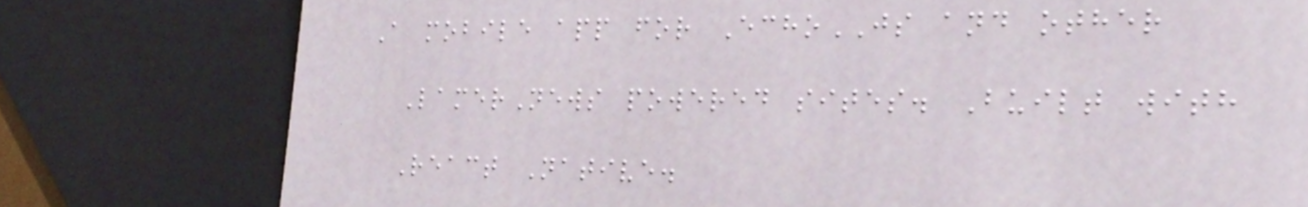A mobile app for EchoJS and other
LamerNews powered sites. Built with
React Native.
